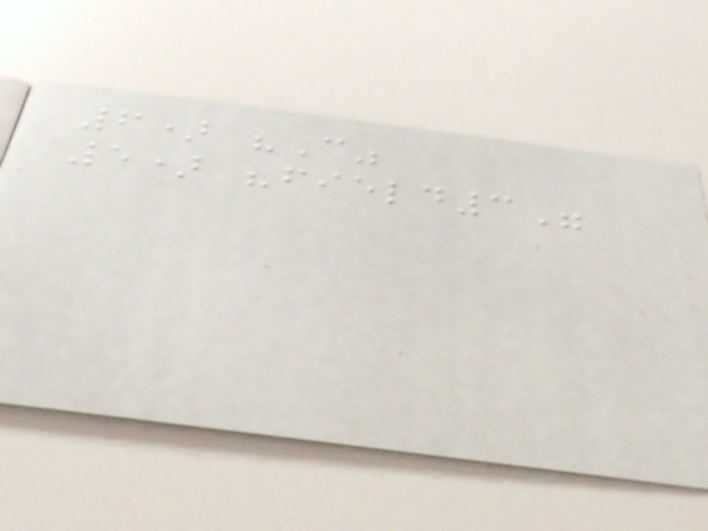6) "C"
5) "field3"
